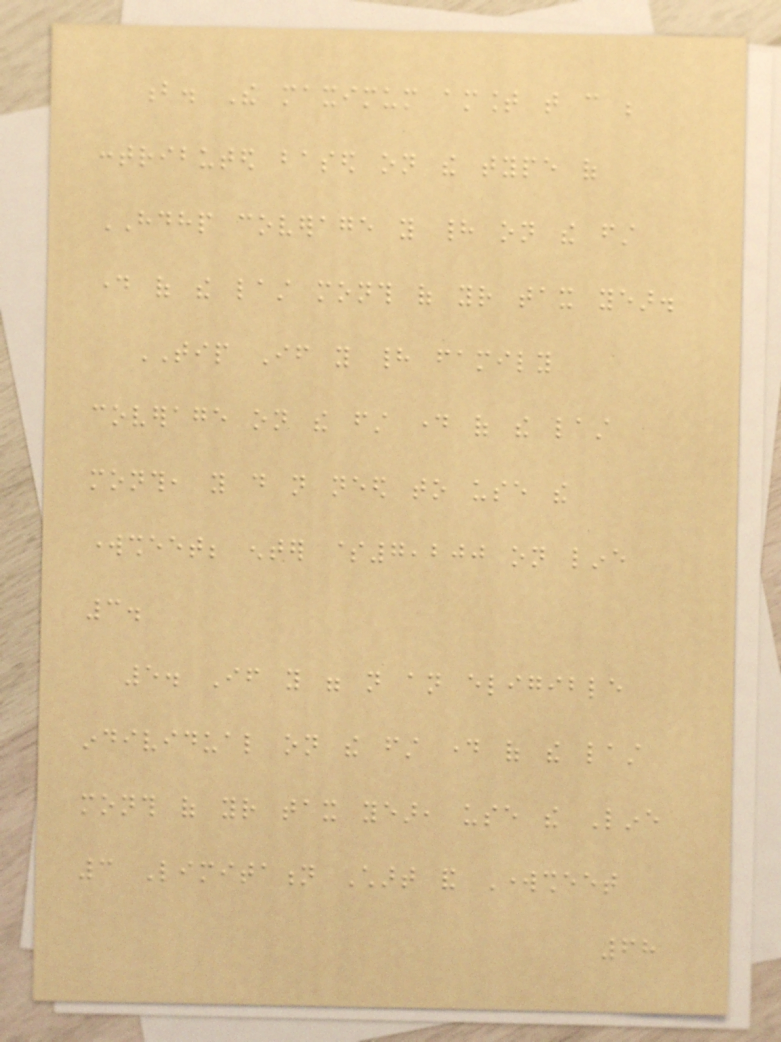b. The maximum amount that can be
contributed based on the type of
HDHP coverage you had on the first
day of the last month of your tax year.
TIP If you had family
coverage on the first day of the last
month, you do not need to use the
worksheet; enter $7,200 on line
3.
5. If you were not an eligible
individual on the first day of the last
month of your tax year, use the Line
3 Limitation Chart and Worksheet
68
